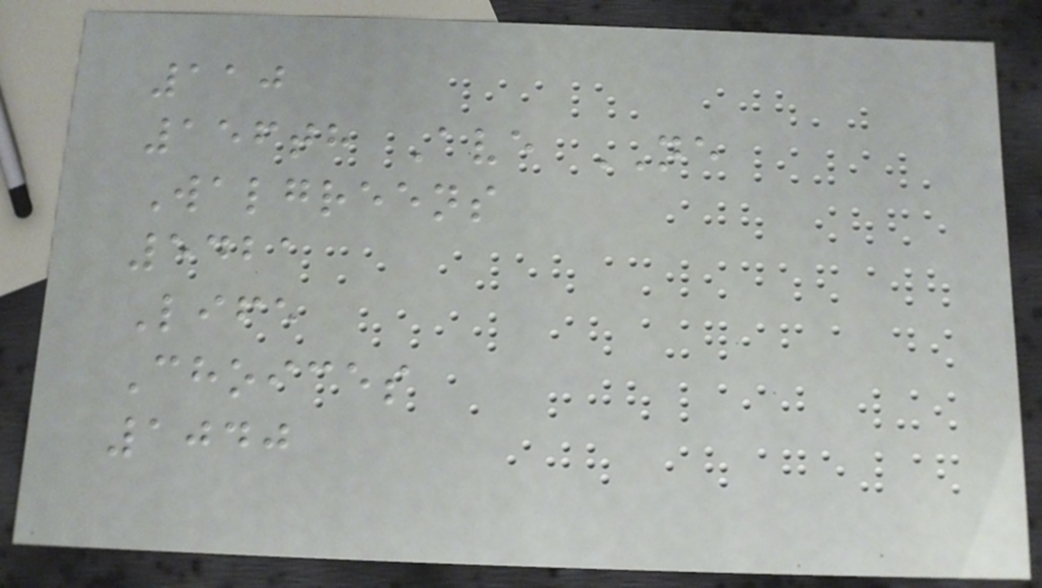110
156th Ave NE
Walgreens
5421
Life
Choices
1040
